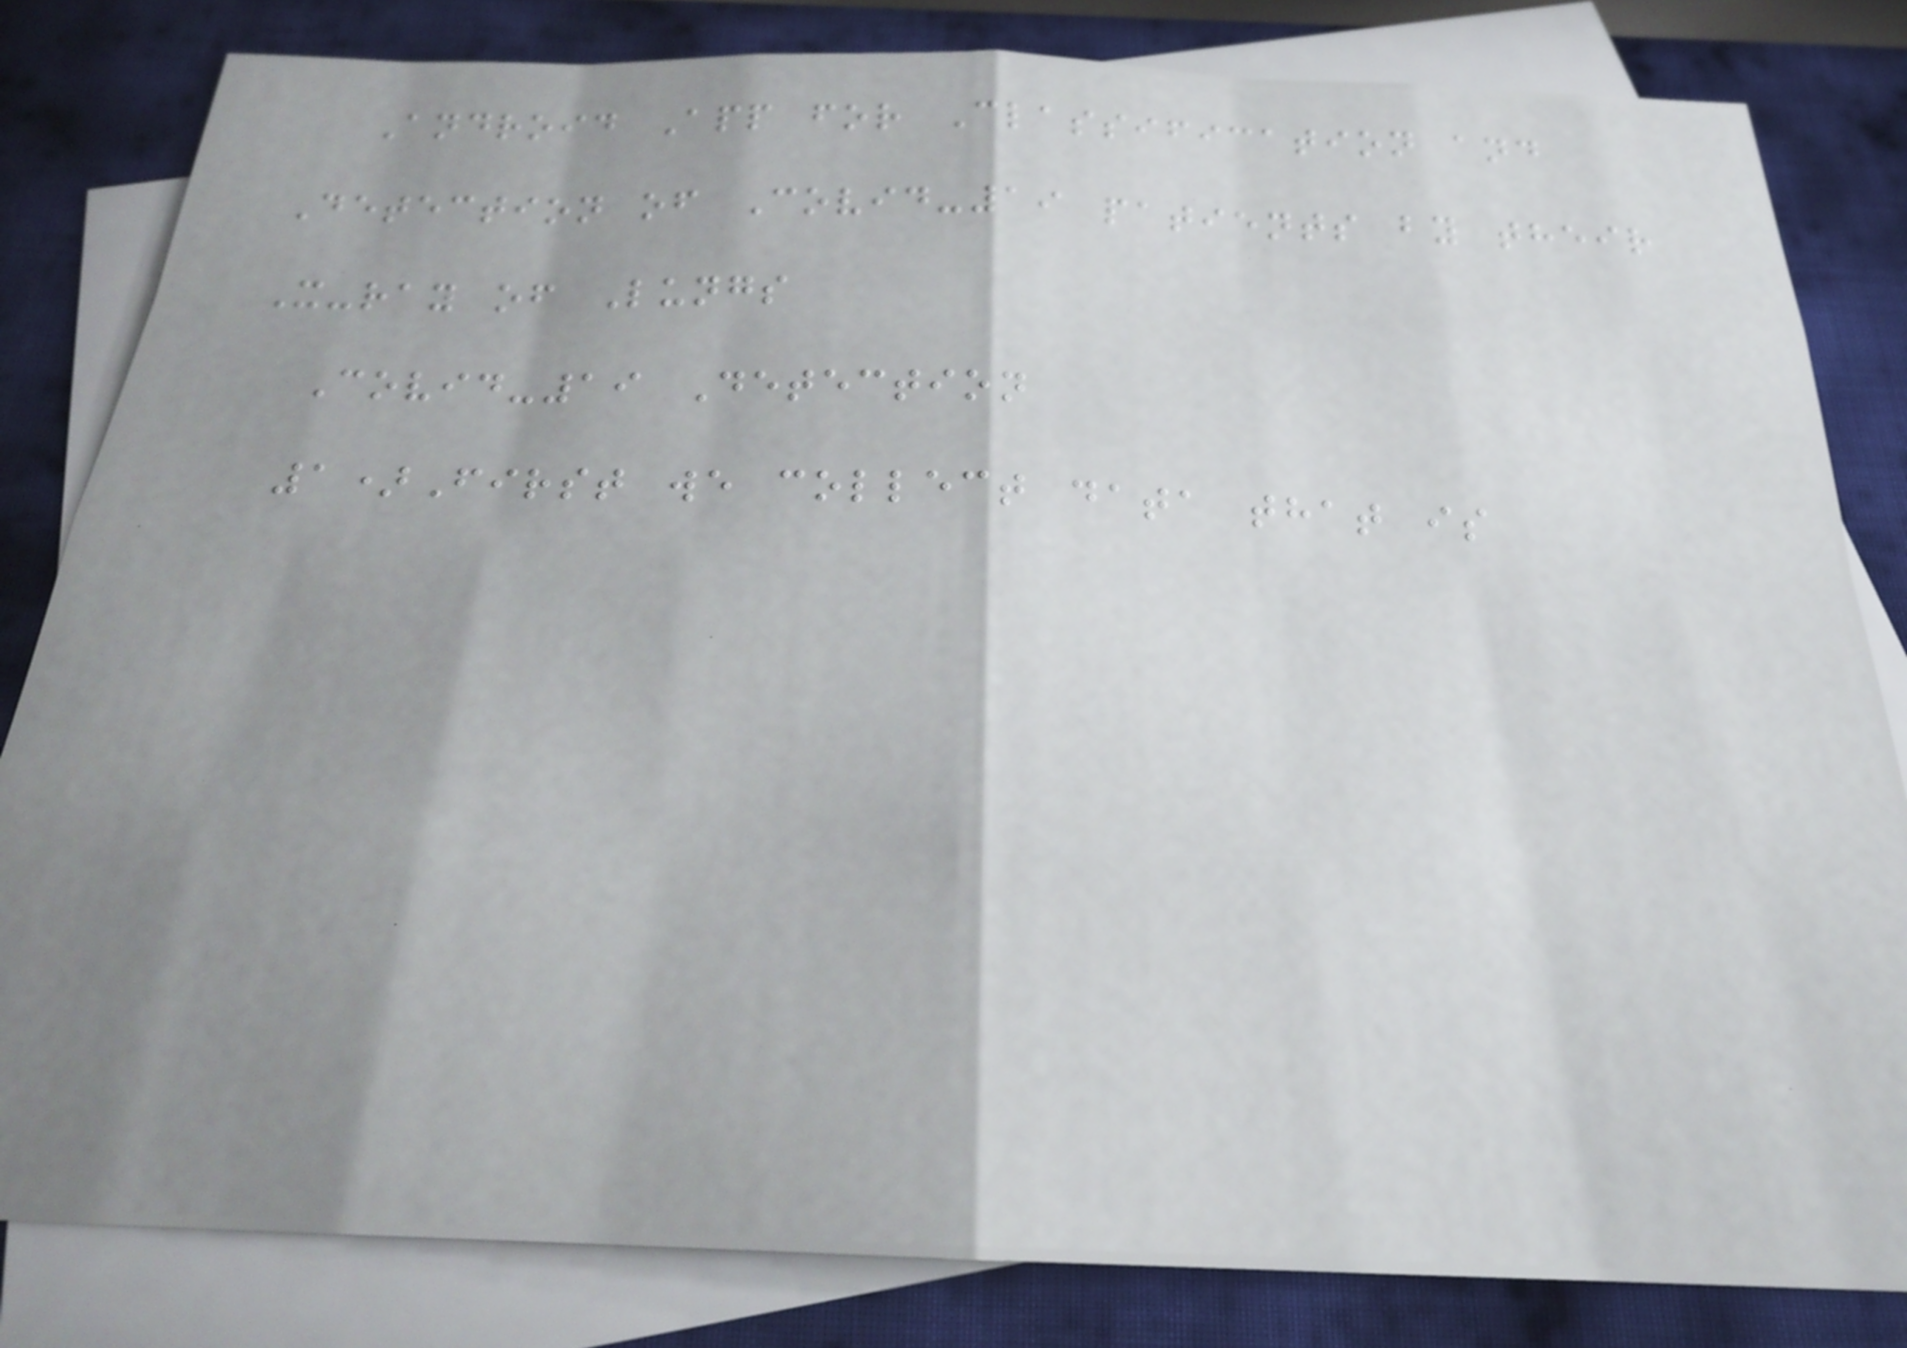Android App for Classification and
Detection of Covid-19 patients by their
X-ray of Lungs
Covid-19 Detection
1)First we collect data that is
